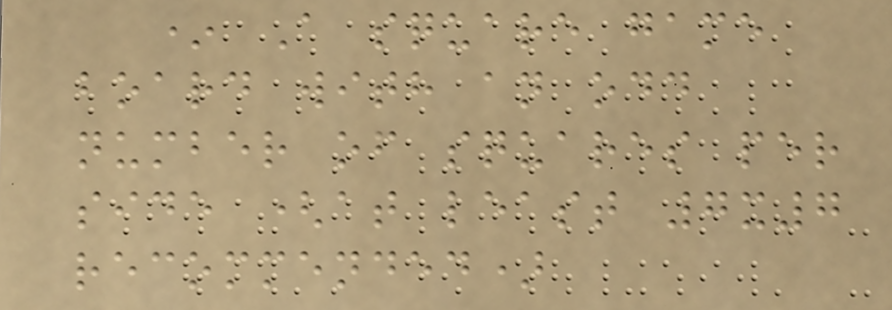* A square game
board with an odd
number of squares per
side (at least 7x7
recommended)
